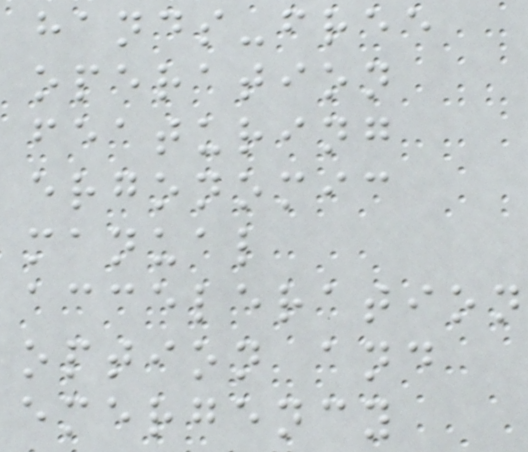hands-free
operation
featuring
ergonomic
manual
acceleration
option and
emergency
